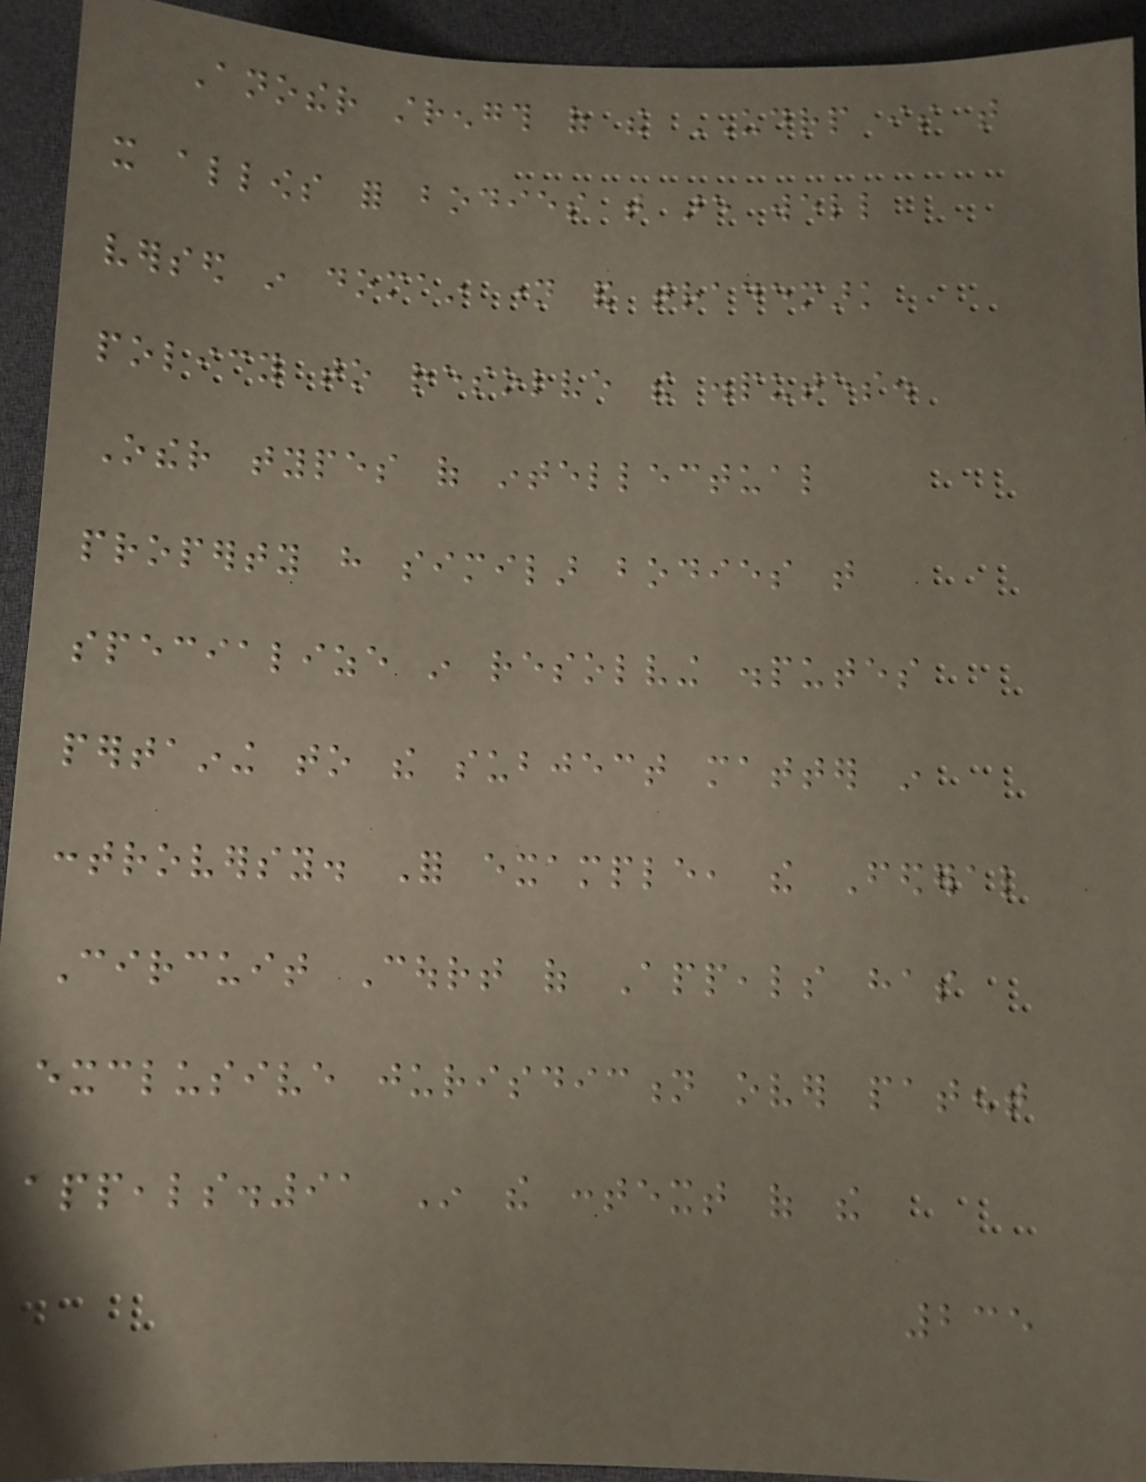Another strength of the UDRP is that
it allows for bodies that are well
versed in domain name and trademark
policy to resolve the disputes.
Other types of intellectual
property have similar bodies that
specialize in resolving disputes
pertaining to the subject matter in
controversy. For example, the Federal
Circuit Court of Appeals has
exclusive jurisdiction over patent
appeals.91 In the context of the
235
